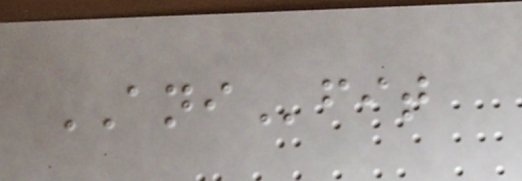ANIfit
